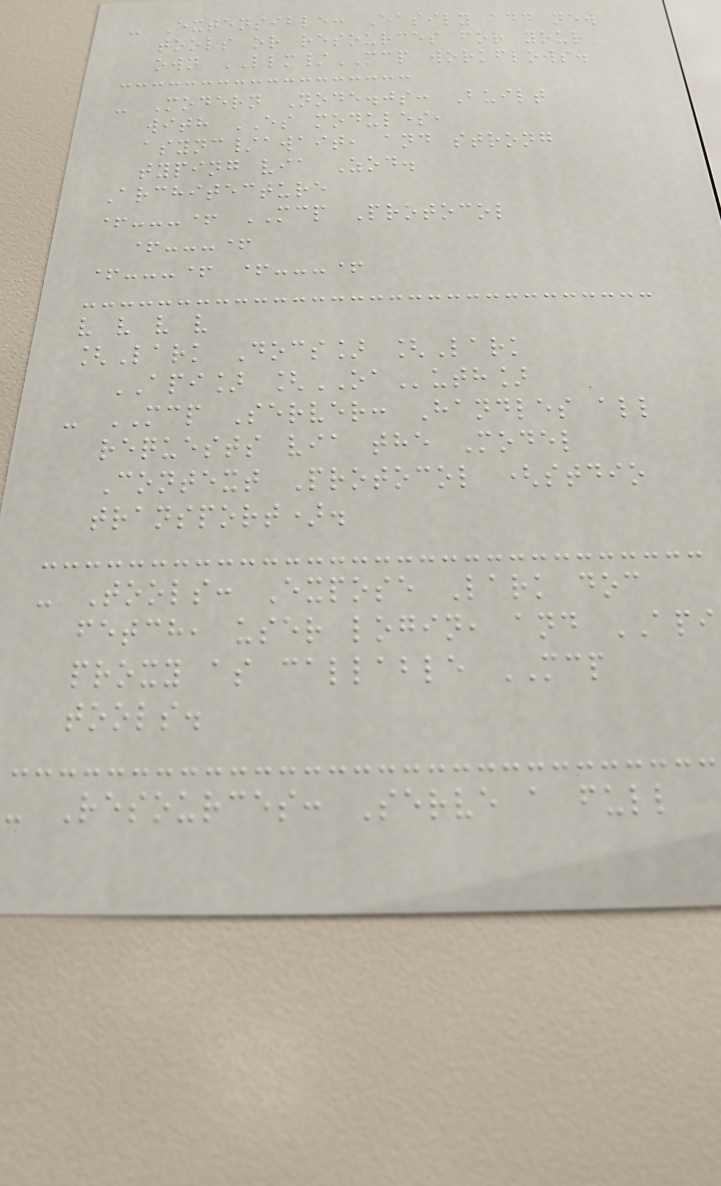- Extensible: Easily add new
tools or resources for your
own LLM/MCP workflows.
- Modern Node.js: Built
with ES modules,
async/await, and strong
typing via Zod.
Architecture
+---+ MCP Protocol
+---+
+---+ +---+
v v v v
[Lark Docs] [Lark
API] [OAuth]
- MCP Server: Handles all
requests via the Model
Context Protocol (stdio
transport).
- Tools: Expose Lark doc
fetch, user login, and API
proxy as callable MCP
tools.
- Resources: Serve a full
